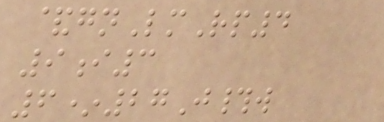&gnLmRp4
9i3
6*27J#w
